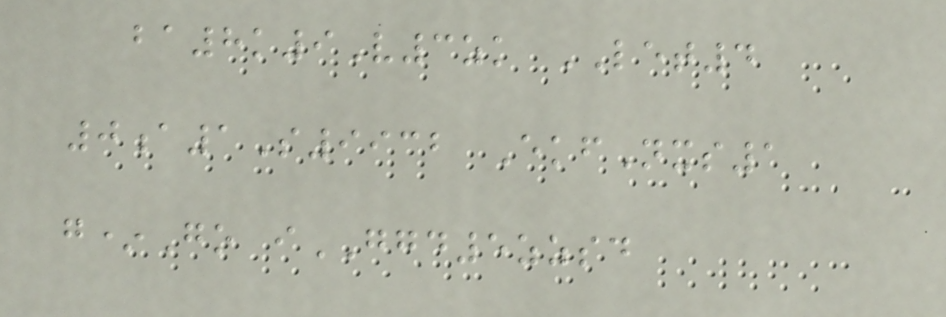ba8k9V3zk LET4
0a1S9932 EkfNxs1
g*Go iGGD5zzsd
